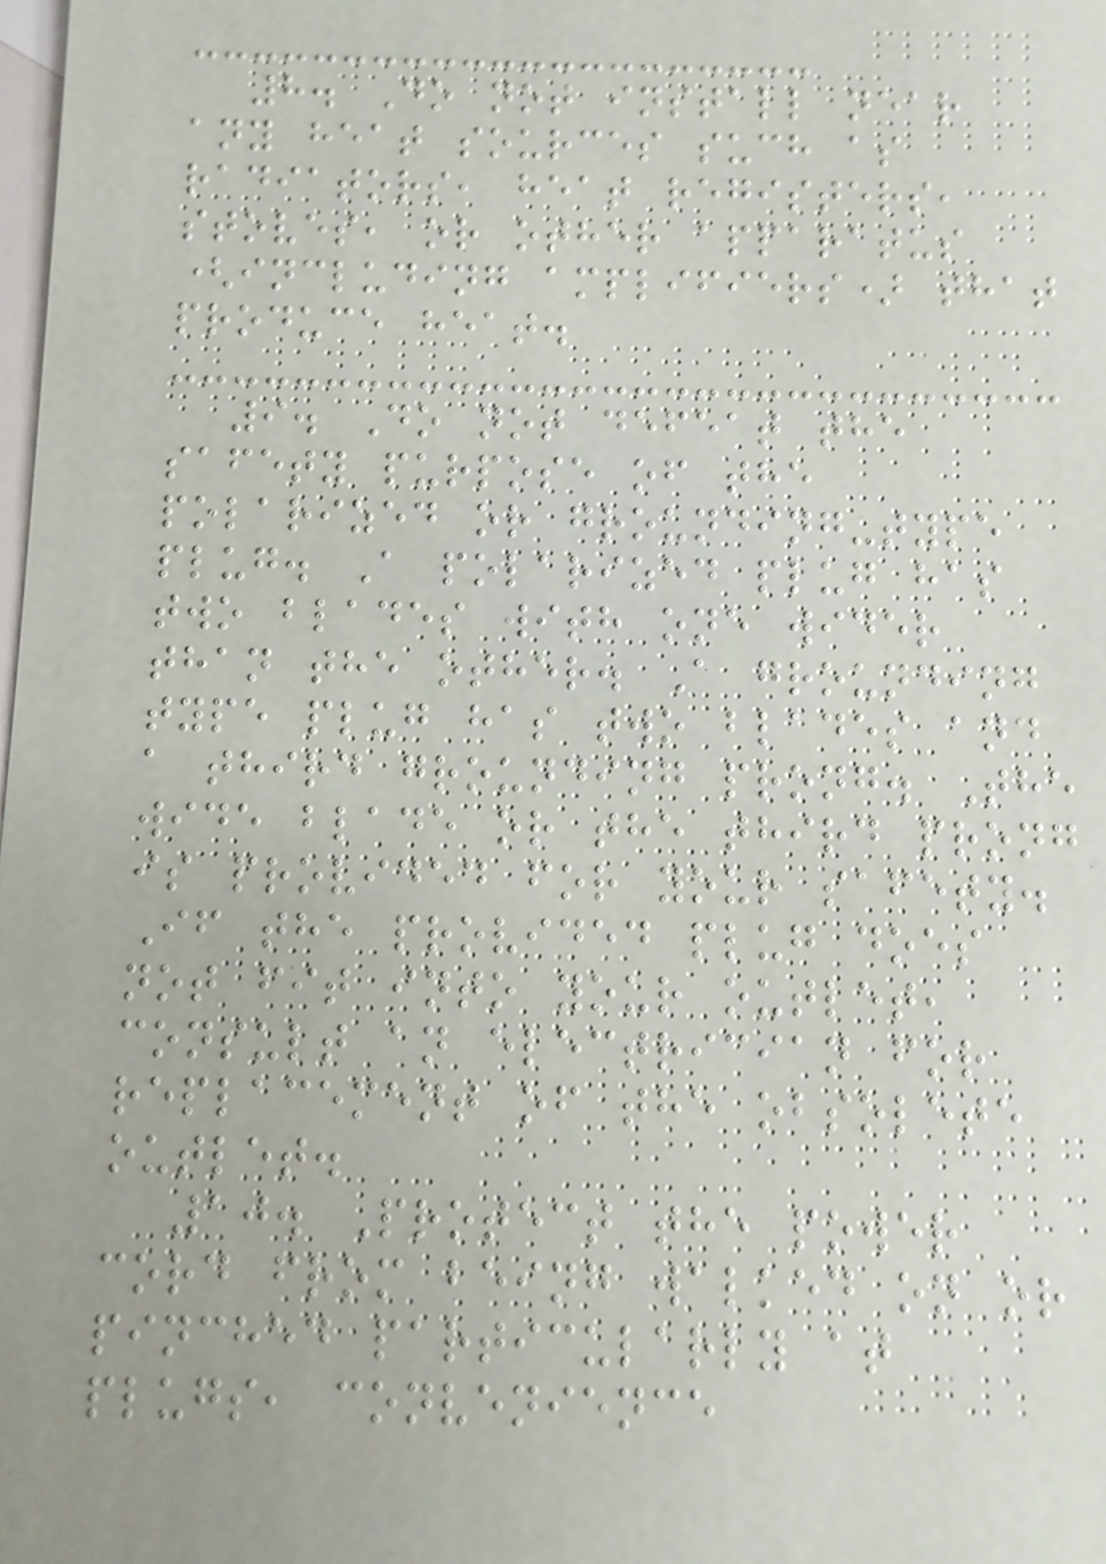8. Do not install near
any heat sources such as
radiators, heat registers,
stoves, or other apparatus
(including amplifiers) that
produce heat.
9. Do not defeat the
safety purpose of the
polarized or grounding-type
plug. A polarized plug has
two blades with one wider
than the other. A grounding
type plug has two blades and
a third grounding prong. The
wide blade or the third prong
is provided for your safety.
If the provided plug does
not fit into your outlet,
consult an electrician for
replacement of the obsolete
outlet.
10. Protect the power
cord from being walked on or
pinched particularly at
plugs, convenience
